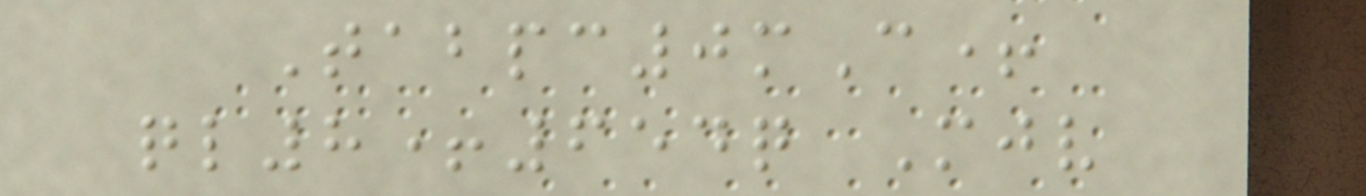Tabpc0mC+
ql8+654q Mjv
